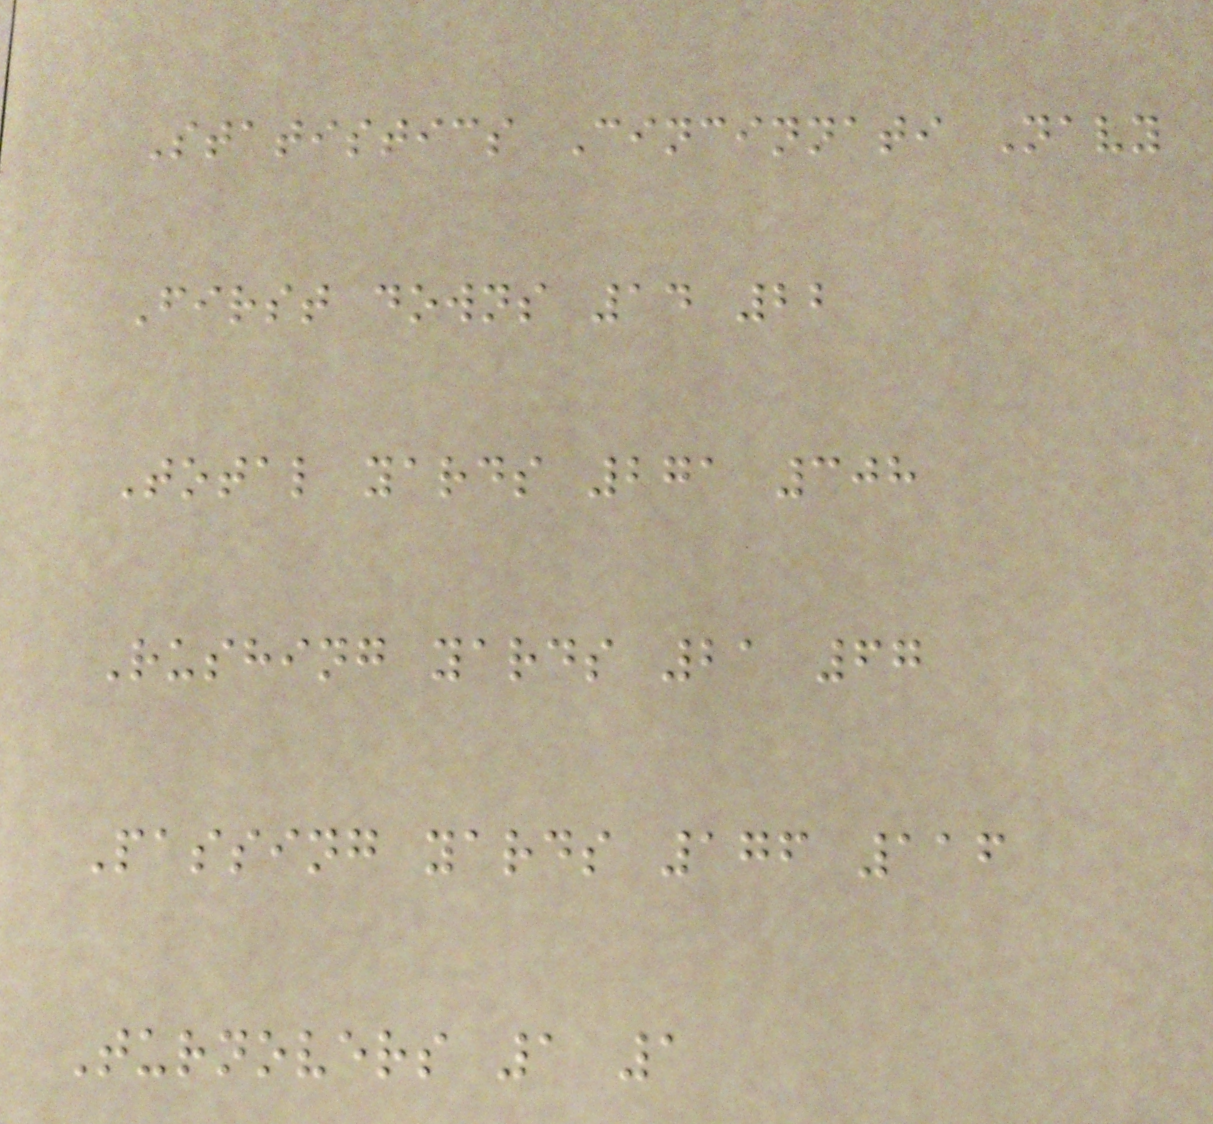Statistics Cincinnati Navy
First downs 14 22
Total yards 271 308
Rushing yards 21 67
Passing yards 176 116
Turnovers 1 1
